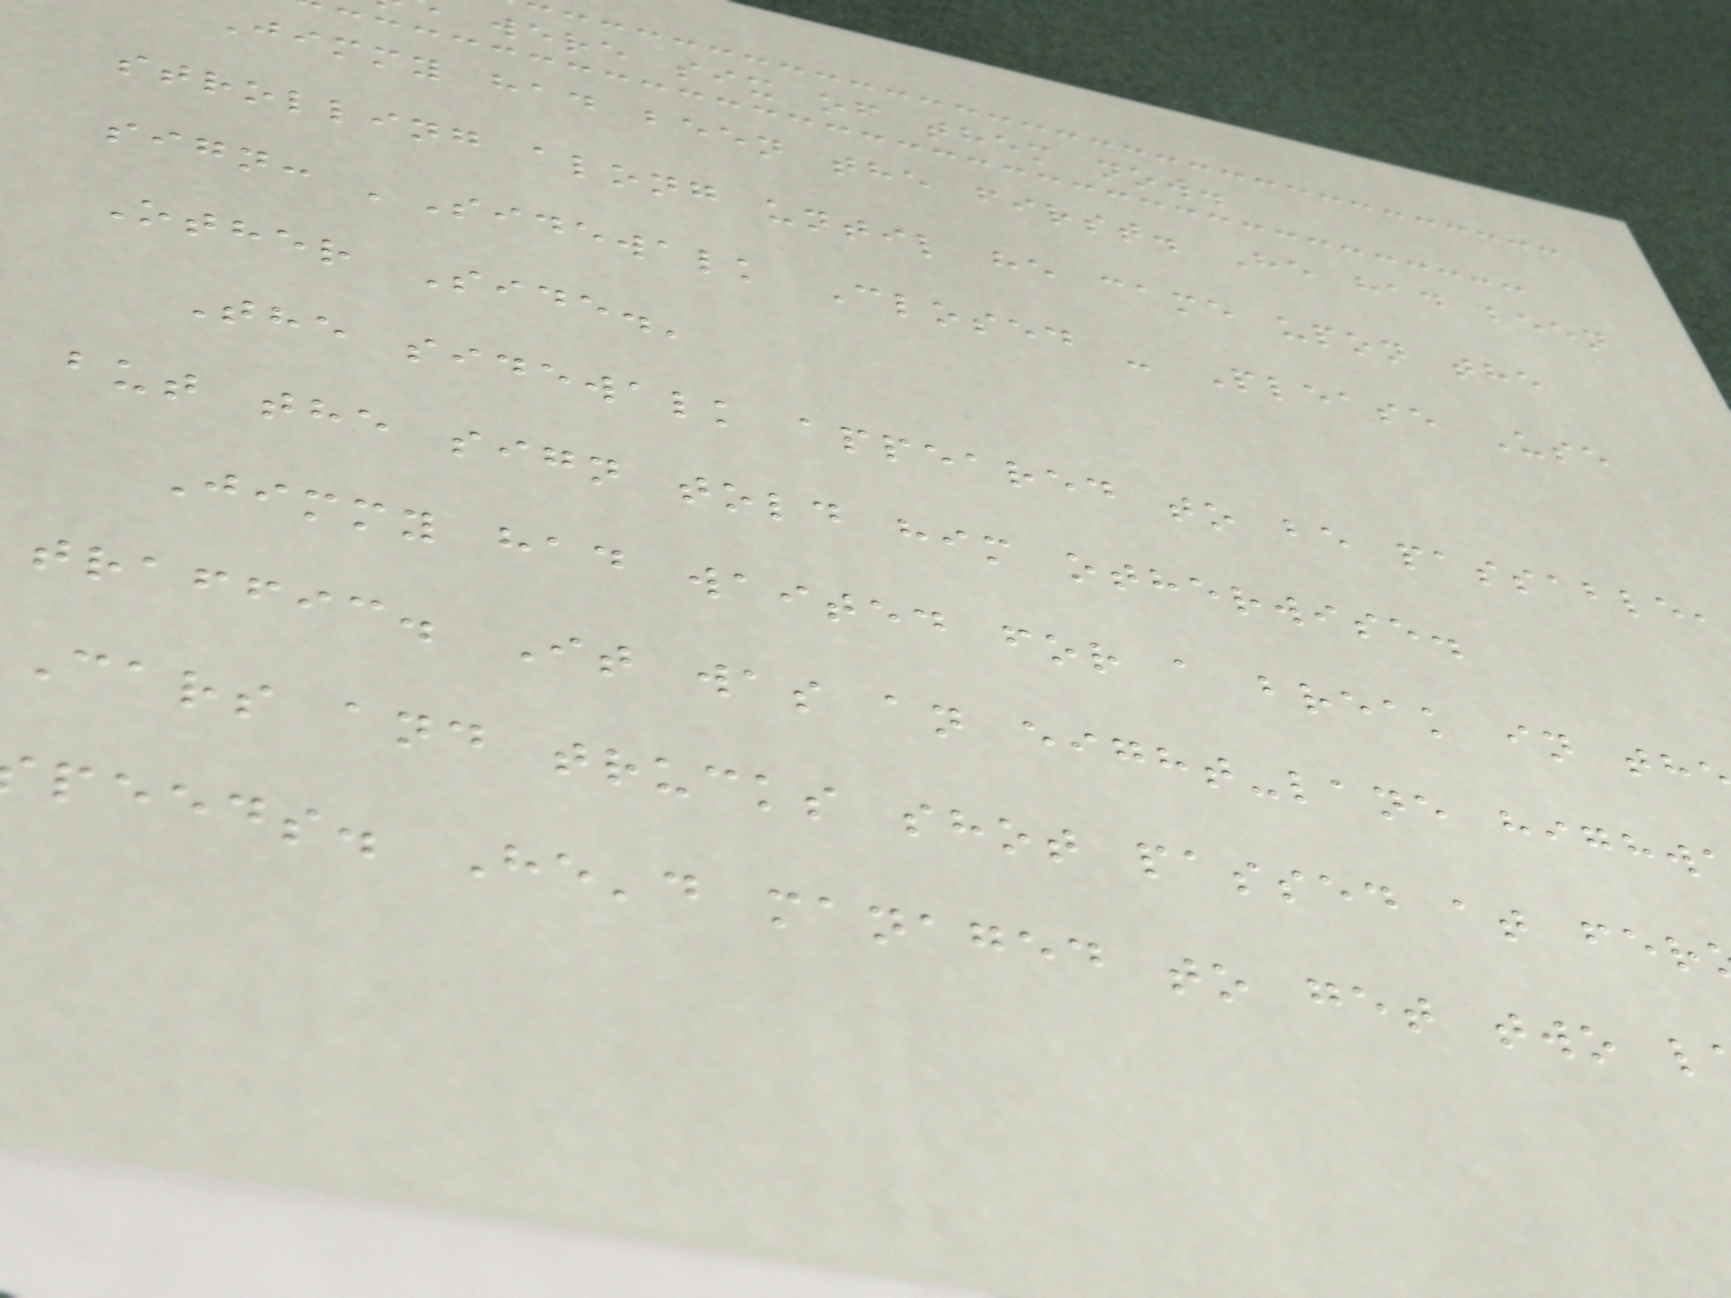were six of them now.
Jimmy had been the first. He had been
strolling along until he came upon the
sign: 'Sidewalk Closed - Please Use
Other Side.'
The sidewalk appeared to be passable,
but the sign told him otherwise.
Jimmy had waited for a break in th
traffic. It was an eight-lane highw
Cars and trucks shot passed at fer
peeds. He'd managed to get two l
